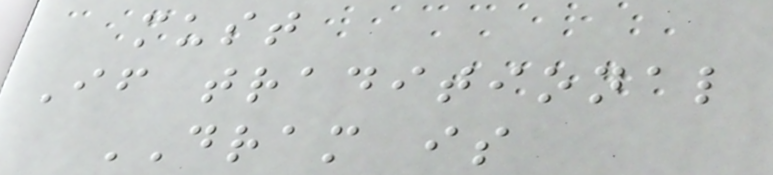must
If traditional
DRAM is
